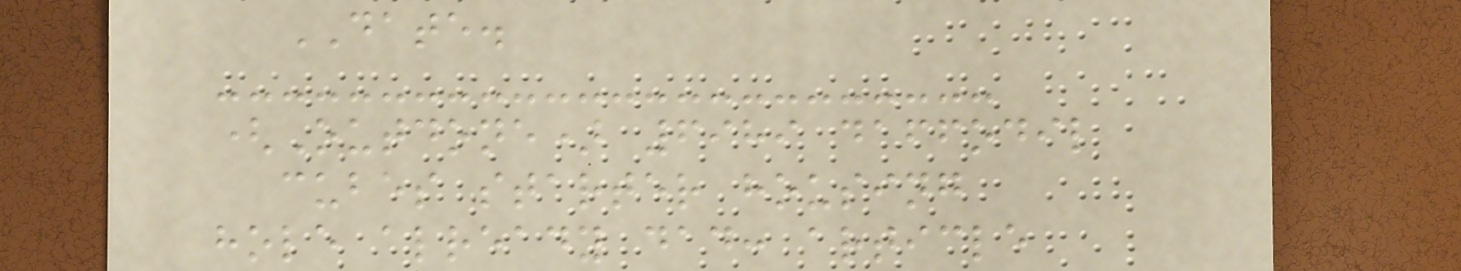DATE.
(Outdone) 6989 daffodil
cubes starter housing
hole already dad: article
